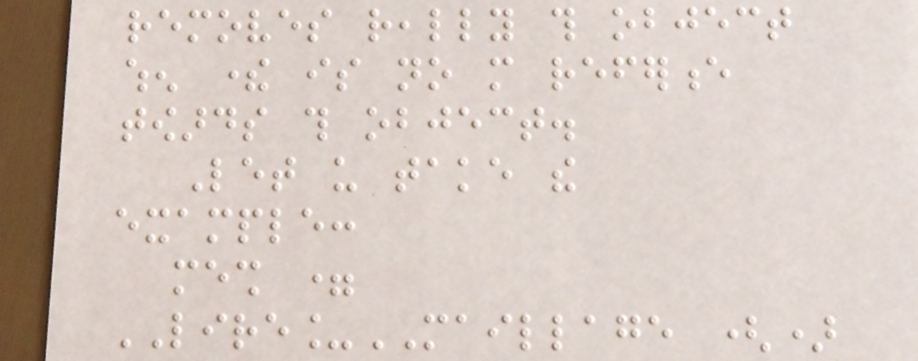removes really this object
when there is no more reference
towards this object.
Let us take the
example:
mesh =
LIRE_MAILLAGE ()
